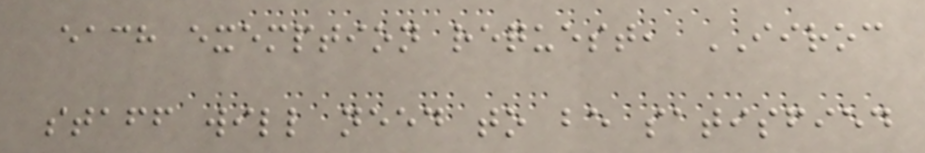each exemption request, IIROC
staff will need to be satisfied
